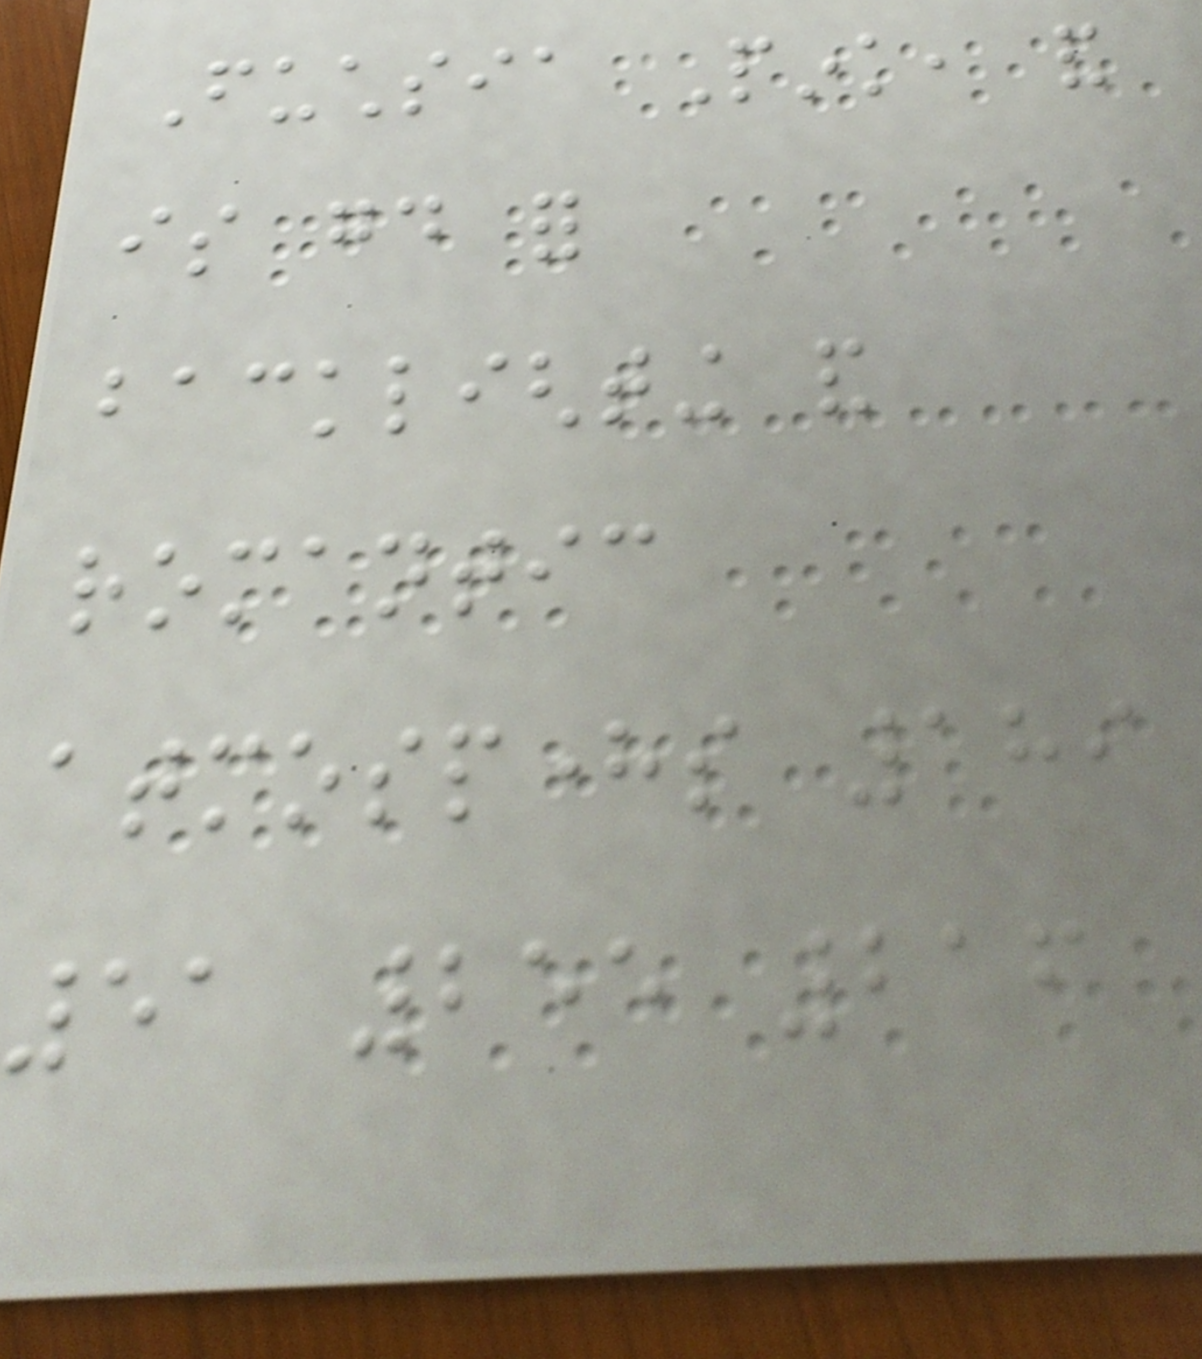Fuchsia Pink, and
is good for
backlighting and
romantic
atmospheres 189
51 255 216
